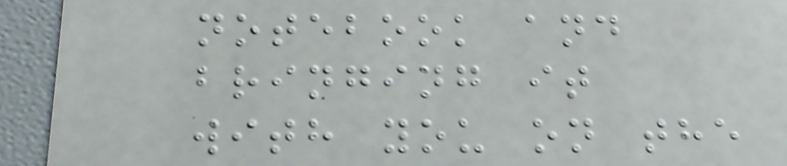notebook and
bringing it
with you on the
